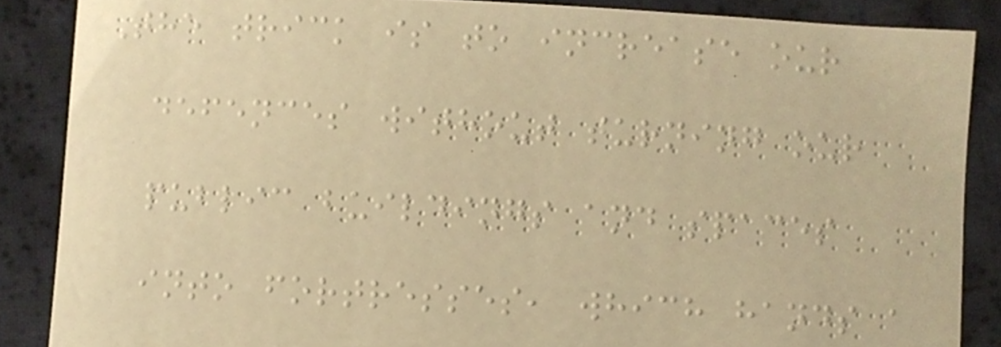The trick is to increase our
defences without turning our
public buildings and spaces
into fortresses, which hands a
